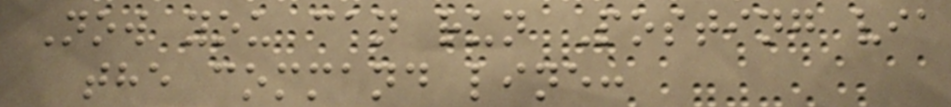Now you can run Posting via
the command line:
